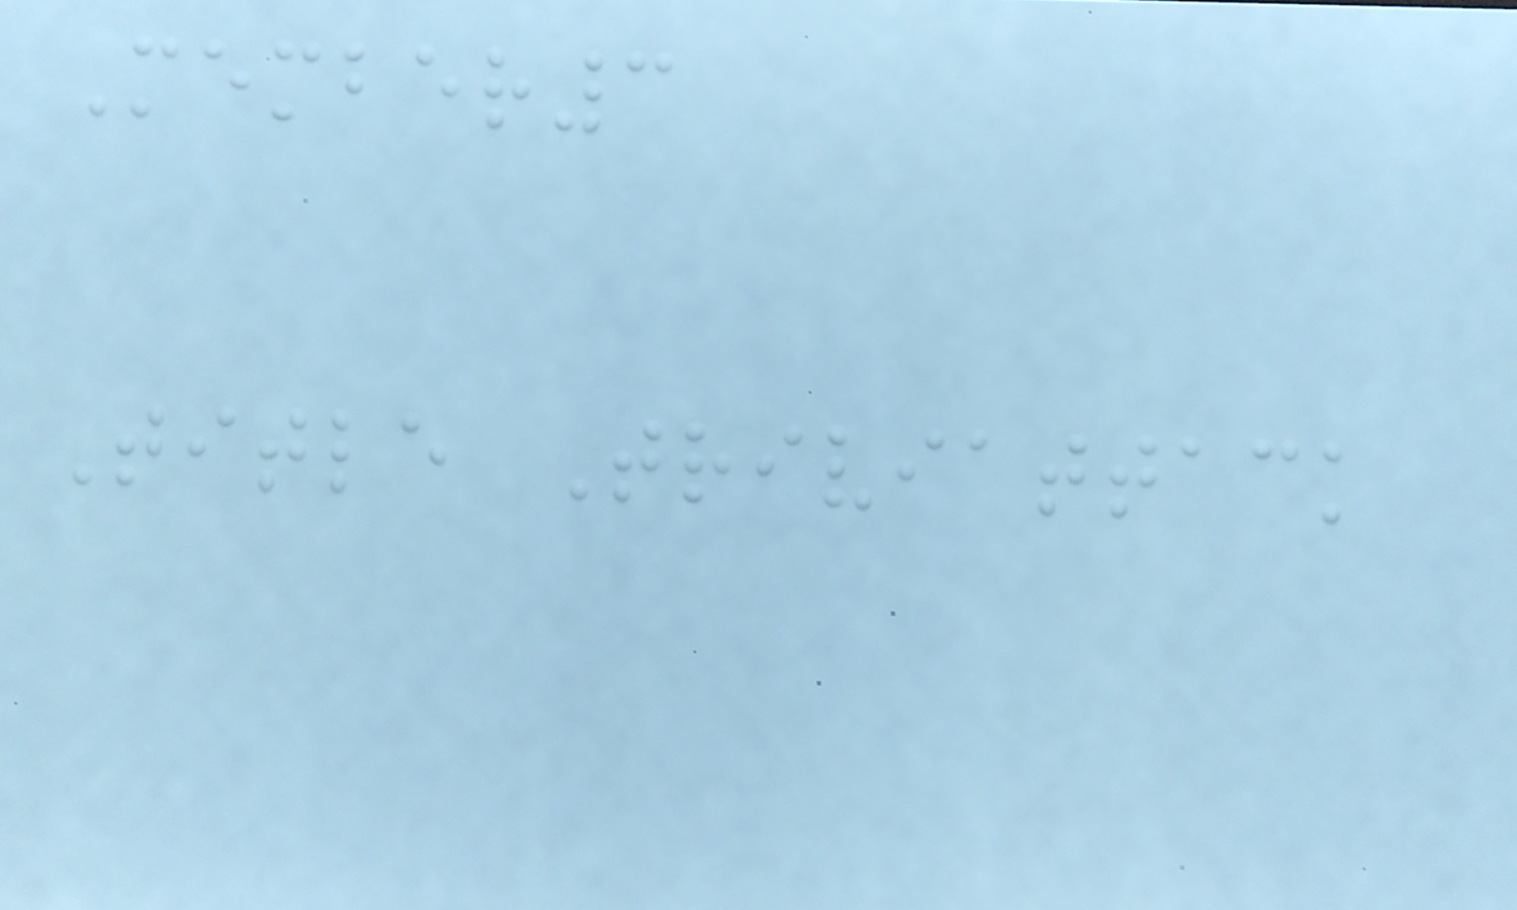Member3
Title Triviattack
